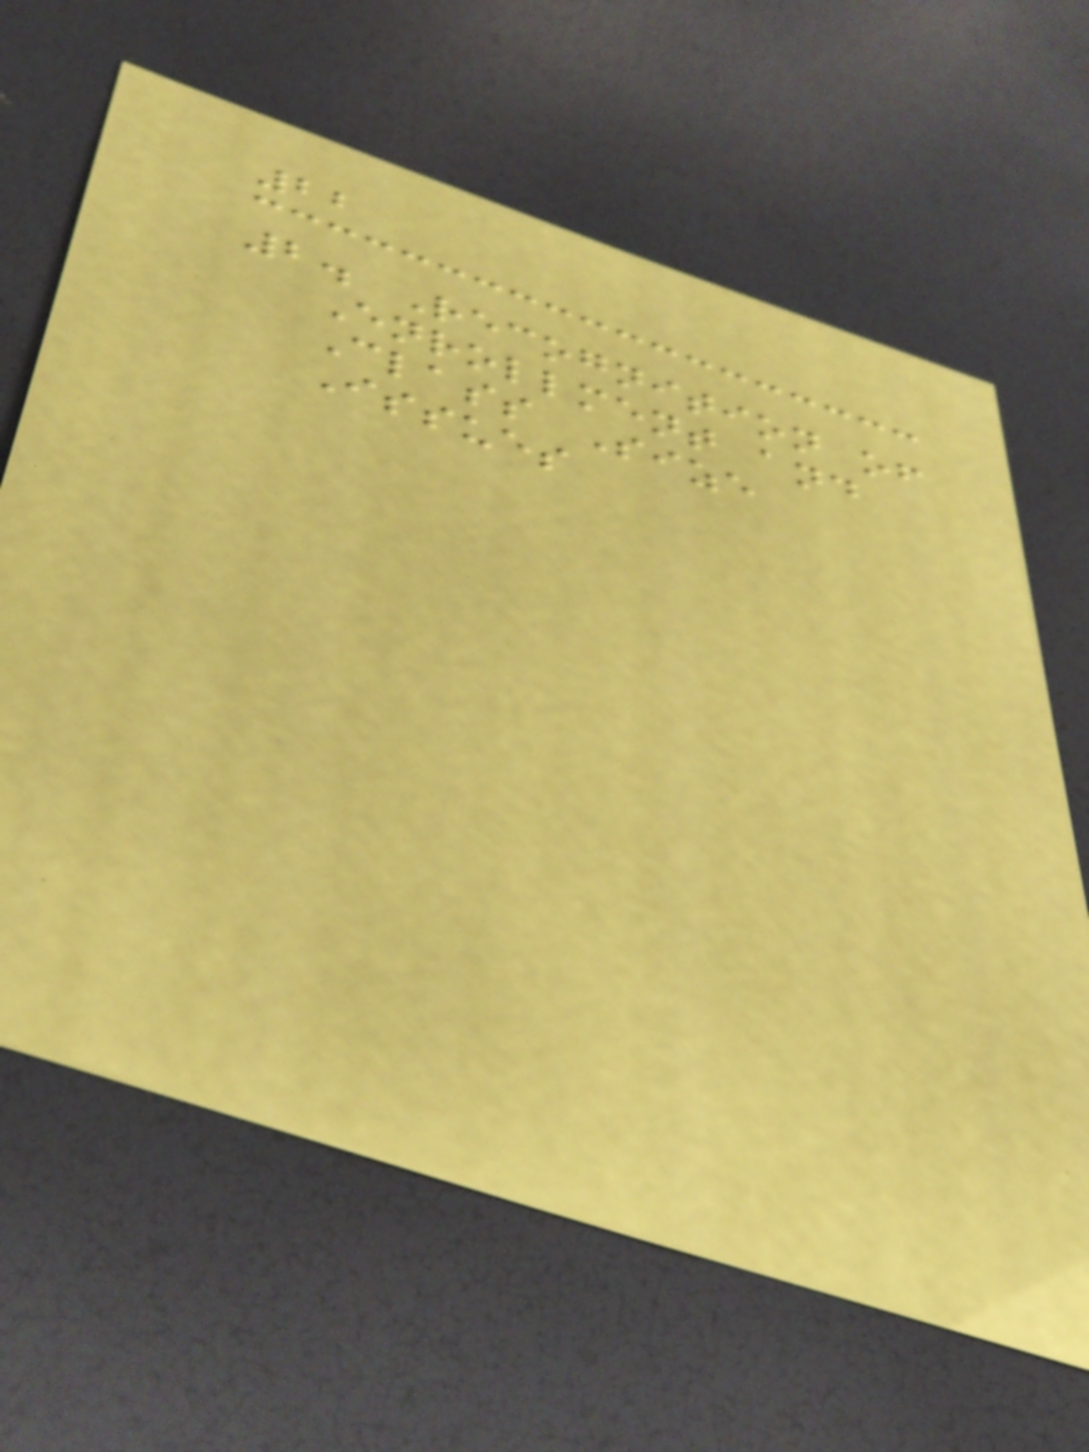22
2. Recognition of
Enrollment and
Class Size
Issues
